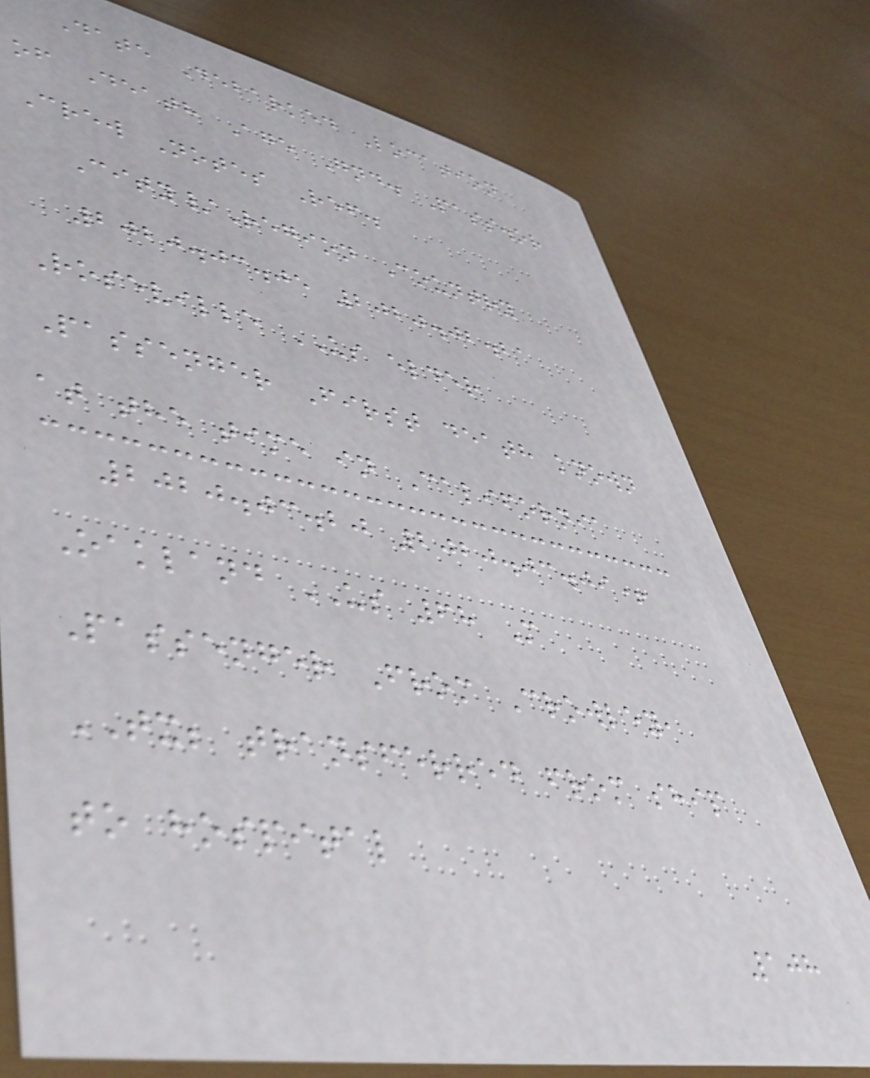Date Debarked Location
of Death Age Gnd. Pass.or
Crew Notes Ref.
City/Region Country
2020.03.05 2020.02.21
Roseville US elder
Passenger First death known
at the time in California
2020.03.20 2020.03.09+
Oakland US 68 M
Passenger From Crowley,
TX; transferred from ship
to hospital
108
